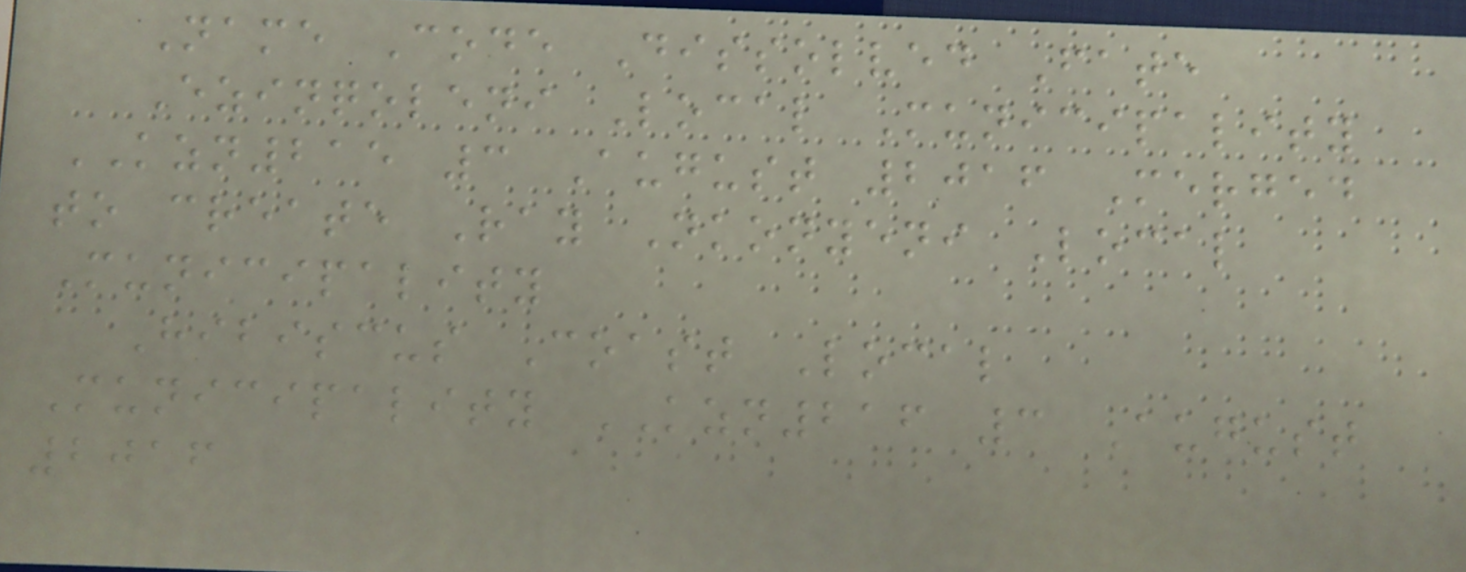Name Code Dissolved Fate
Ezinqoleni Local Municipality
KZN215 3 August 2016 Merged
to create Ray Nkonyeni Local
Municipality
Hibiscus Coast Local
Municipality KZN216 3 August
2016
